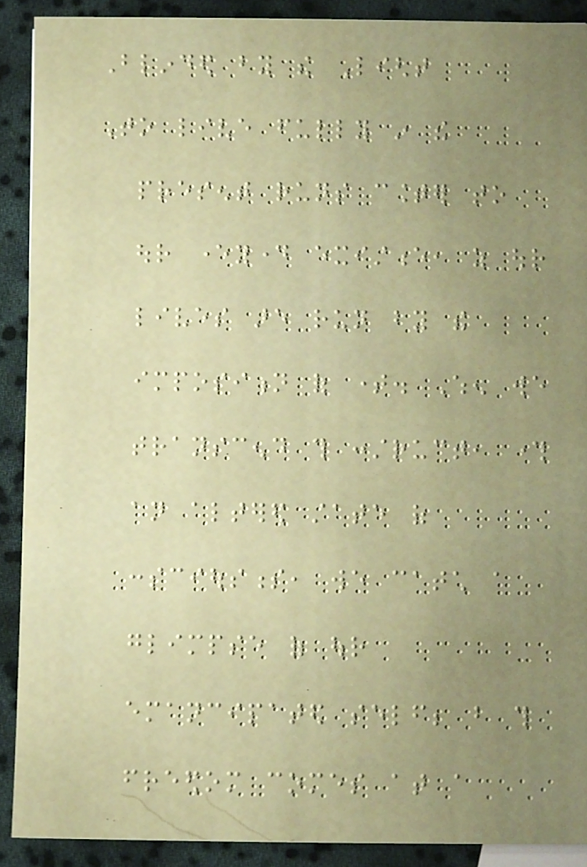Blinded by the Light
To live fully in the
present runs counter to
our everyday existence, as our
lives are run by the
imposition of time. When we
transcend this construct, through
an altered state of
consciousness, we catch a
glimpse of our
emancipated self; but this
freedom comes at a
